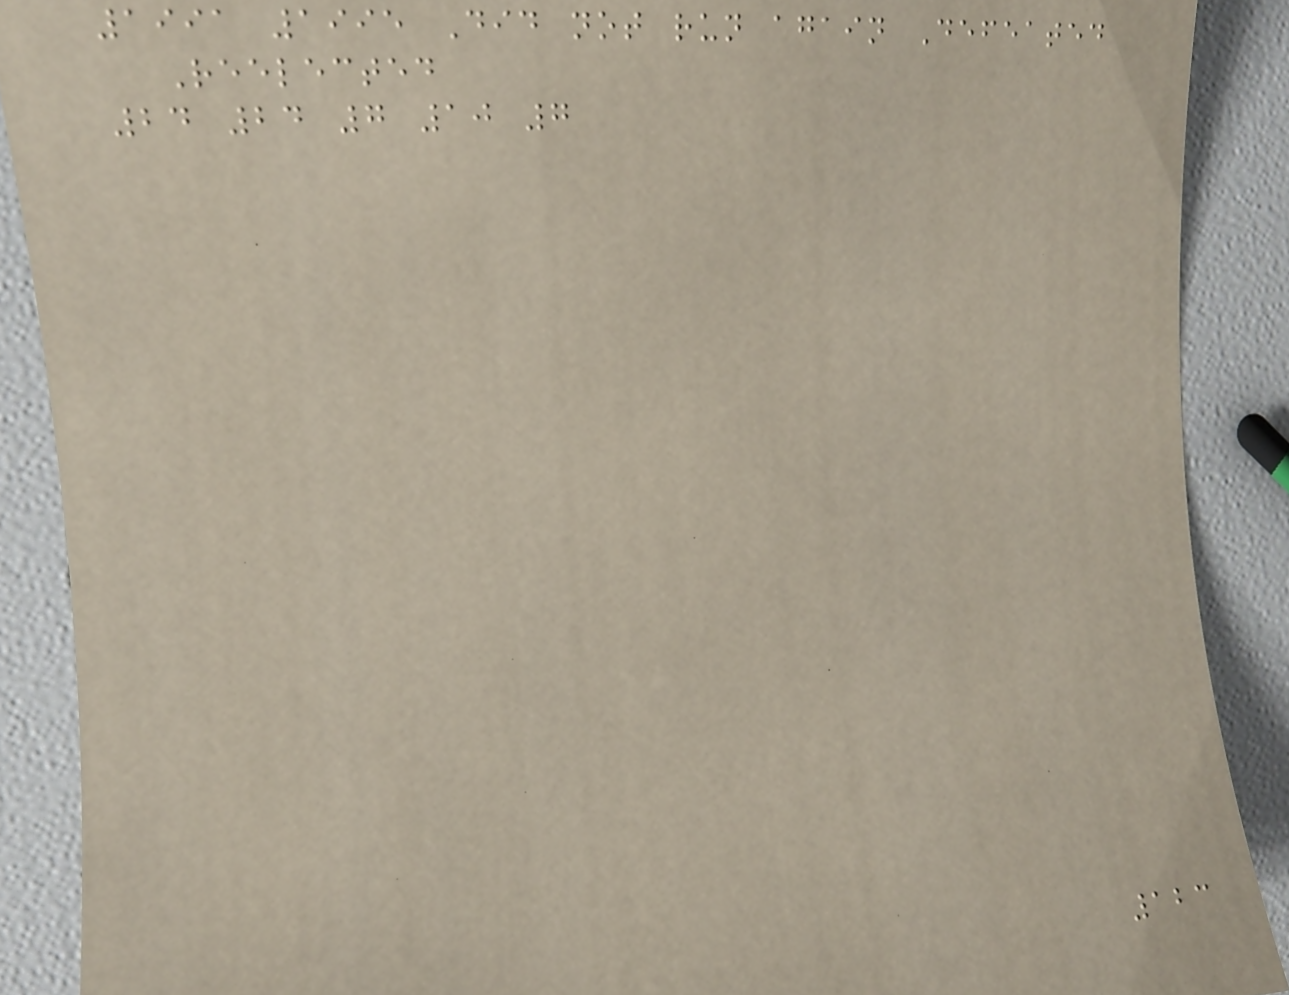1991 1995 Did not run again Defeated
Reelected
24 24 7 10 7
123
